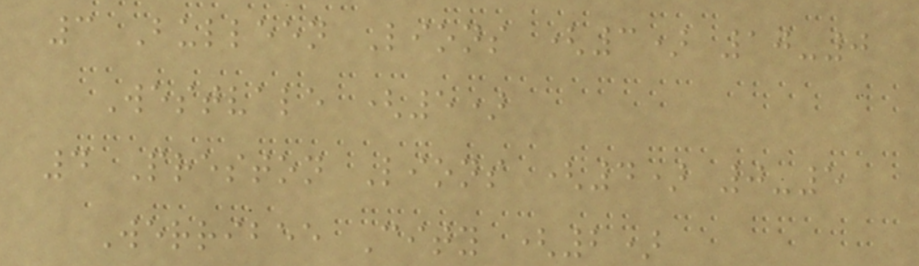3 Bulleen Lions (3) 10-0
Westvale (5)
4 Preston Lions (4) 0-5
Werribee City (2)
